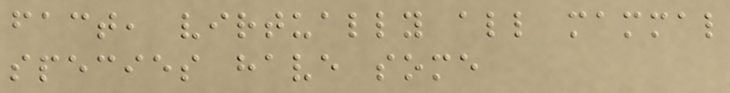fact, virtually all mammal
species have some
